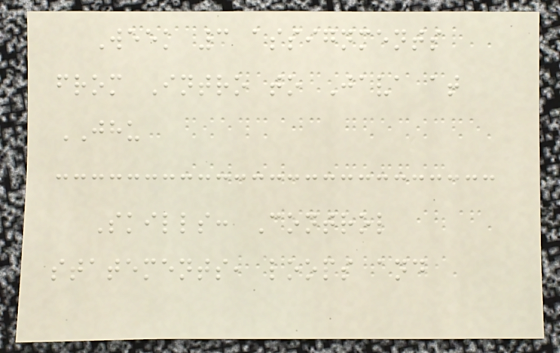Week 3 assignments
from Intro to Java at
JHU
Skills: Control
statements, loops and
